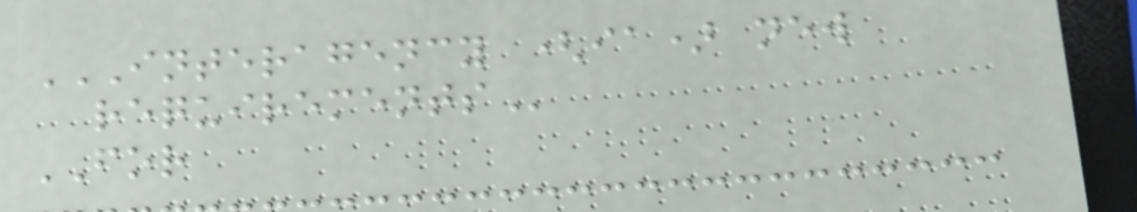INTERAGENCY (IA) NEW
REQUIREMENTS
FOR
